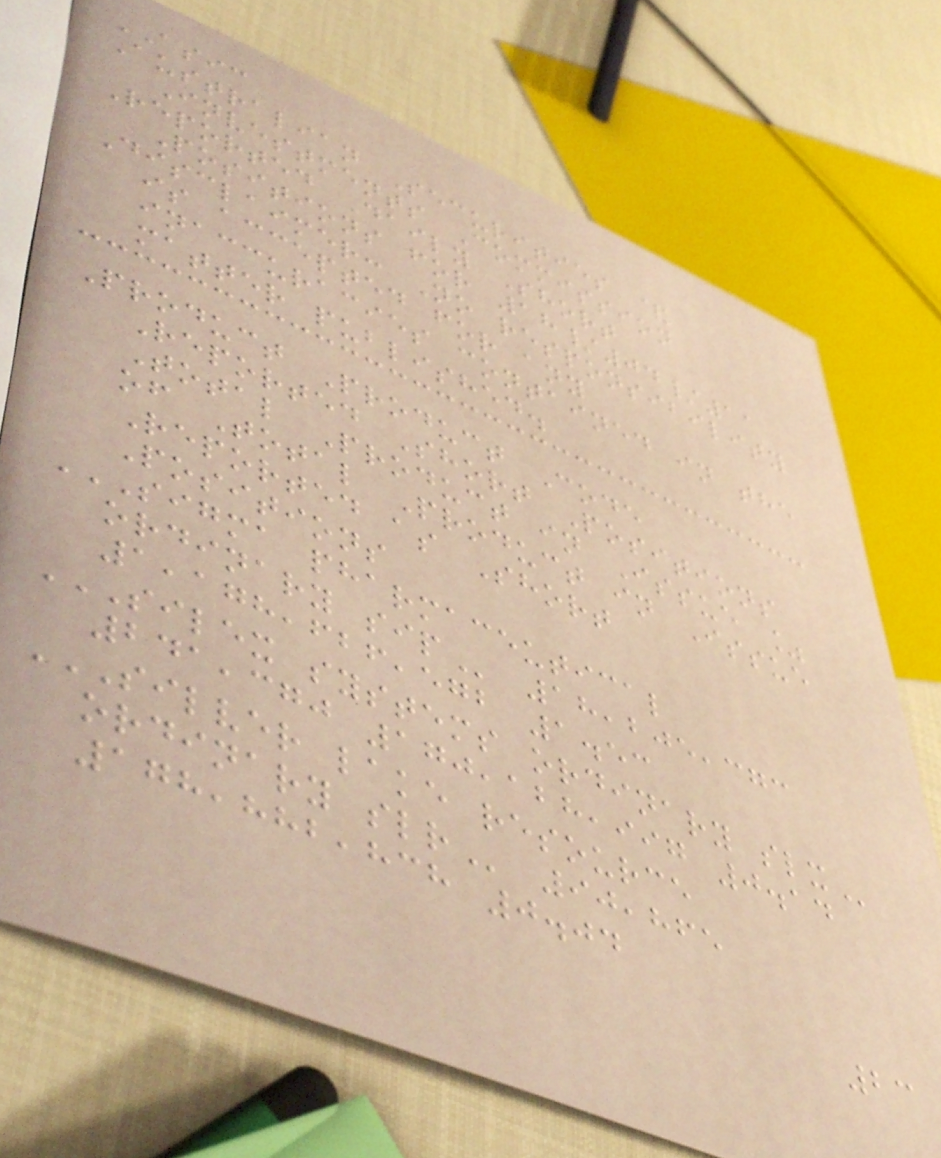ASIC
Australian Securities &
Investments Commission
Reported Daily Short
Positions for 18/04/11
Disclaimer: No responsibility
is accepted for any
inaccuracies contained in the
matter published.
Product Product Code
Reported Short Positions
Total Product in Issue %
of Total Product in Issue
Reported as Short
Positions
SIGMA PHARMACEUTICAL
ORDINARY SIP 18,205,373
1,178,626,572 1.53
SILEX SYSTEMS ORDINARY SLX
241,370 170,128,997 0.14
SILVER LAKE RESOURCE
ORDINARY SLR 90,865
178,882,838 0.04
23
